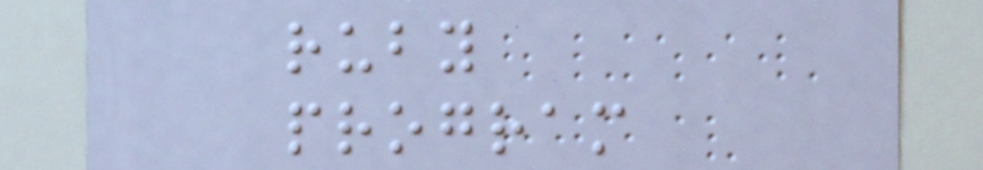ruby
program
